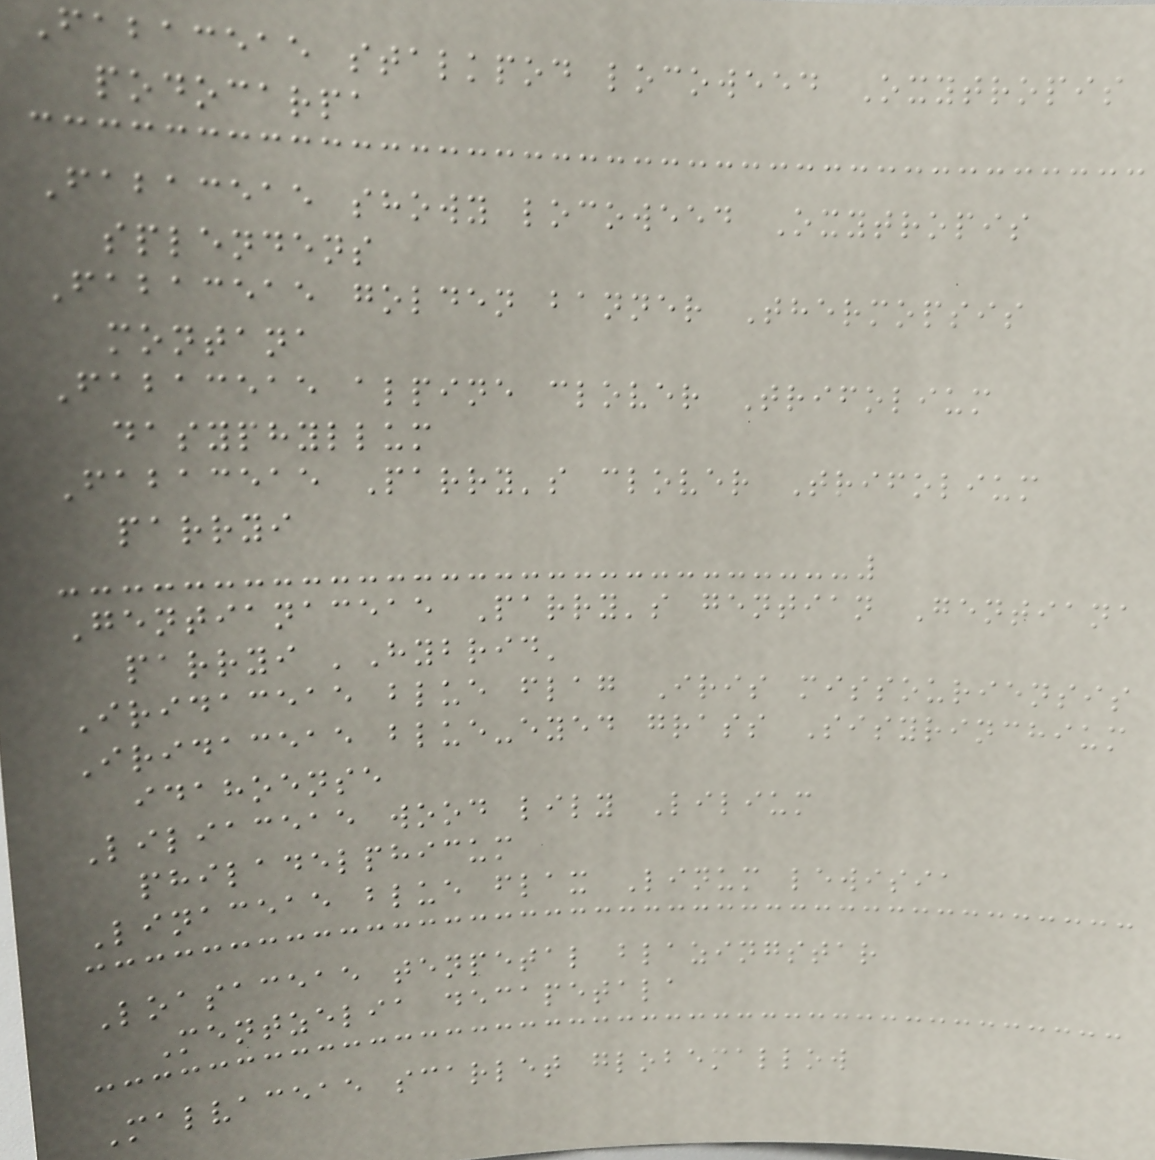Fabaceae stalkpod locoweed Oxytropis
podocarpa
Fabaceae showy locoweed Oxytropis
splendens
Fabaceae golden banner Thermopsis
montana
Fabaceae alpine clover Trifolium
dasyphyllum
Fabaceae Parry's clover Trifolium
parryi
Gentianaceae Parry's gentian Gentiana
parryi 'Hybrid'
Iridaceae blue flag Iris missouriensis
Iridaceae blue-eyed grass Sisyrinchium
idahoense
Liliaceae wood lily Lilium
philadelphicum
Linaceae blue flax Linum lewisia
Loasaceae tenpetal blazingstar
Mentzelia decapetala
Malvaceae scarlet globemallow
